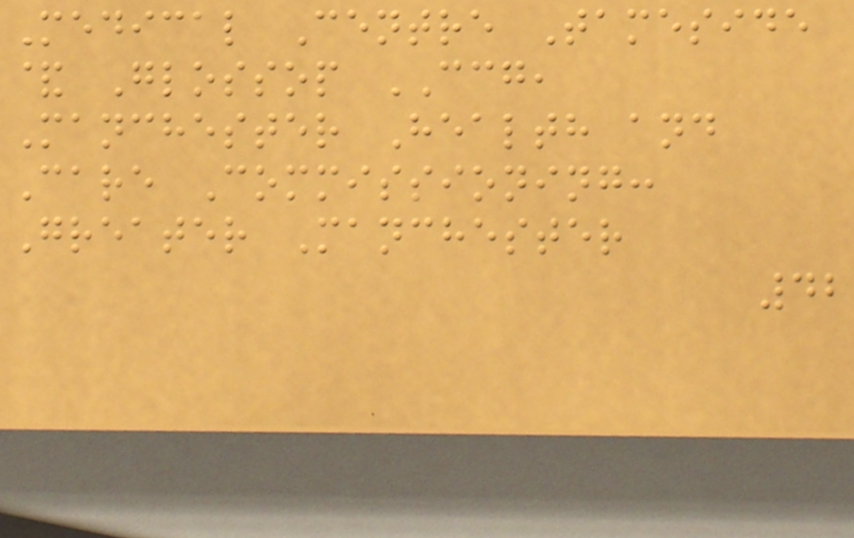Medical Centre Tameside
& Glossop CCG,
Manchester Health and
Care Commissioning:
Greater Manchester
42
